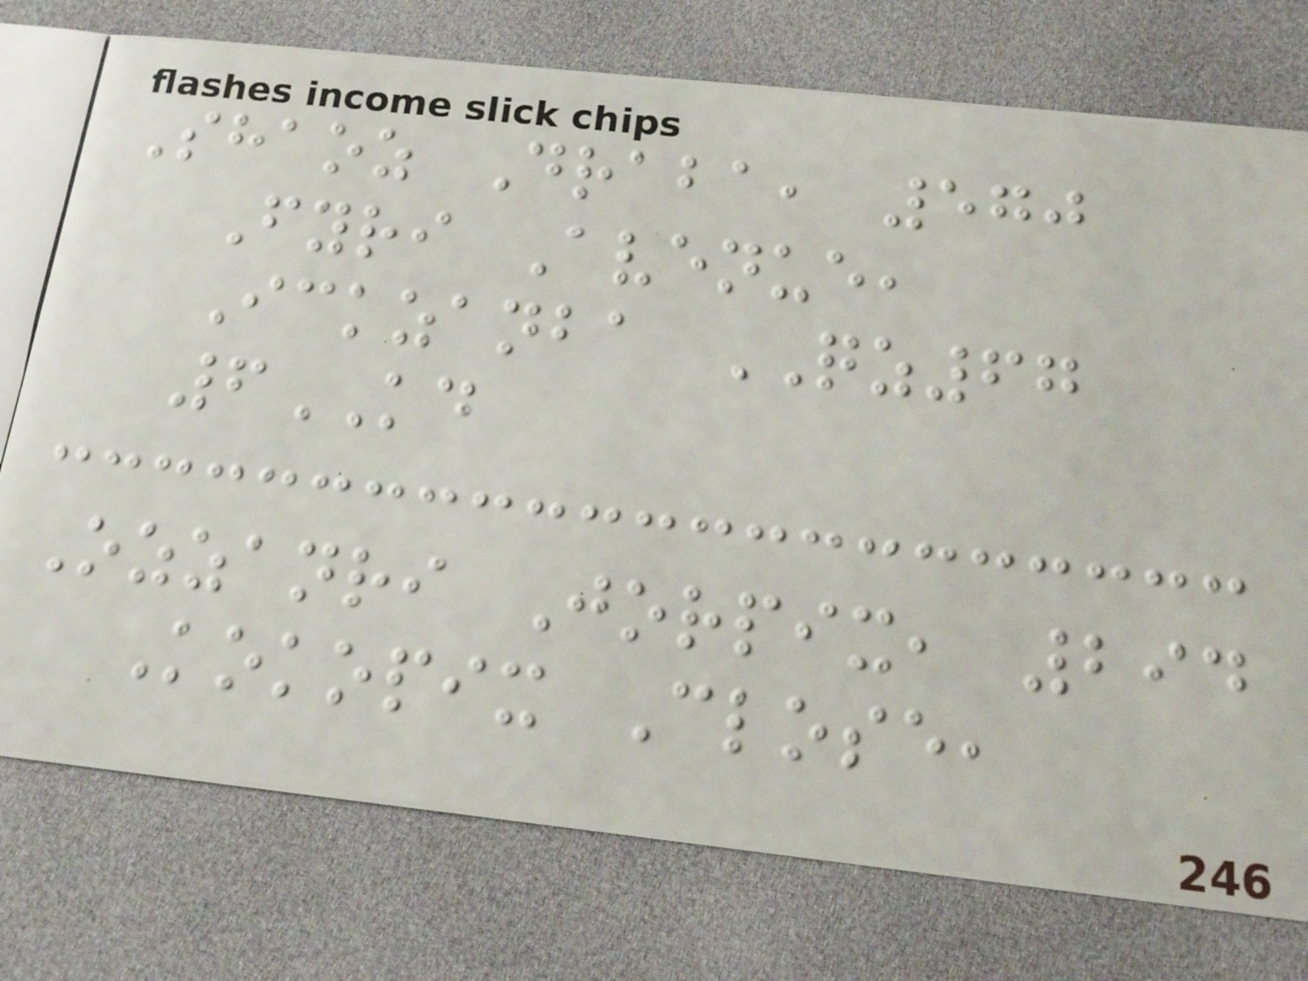Shaoz Draba, 570
Fyri Avenue,
Ickzanba QZ67
6KD
Ozzanri Jorpix, 294
Kokopix Close,
